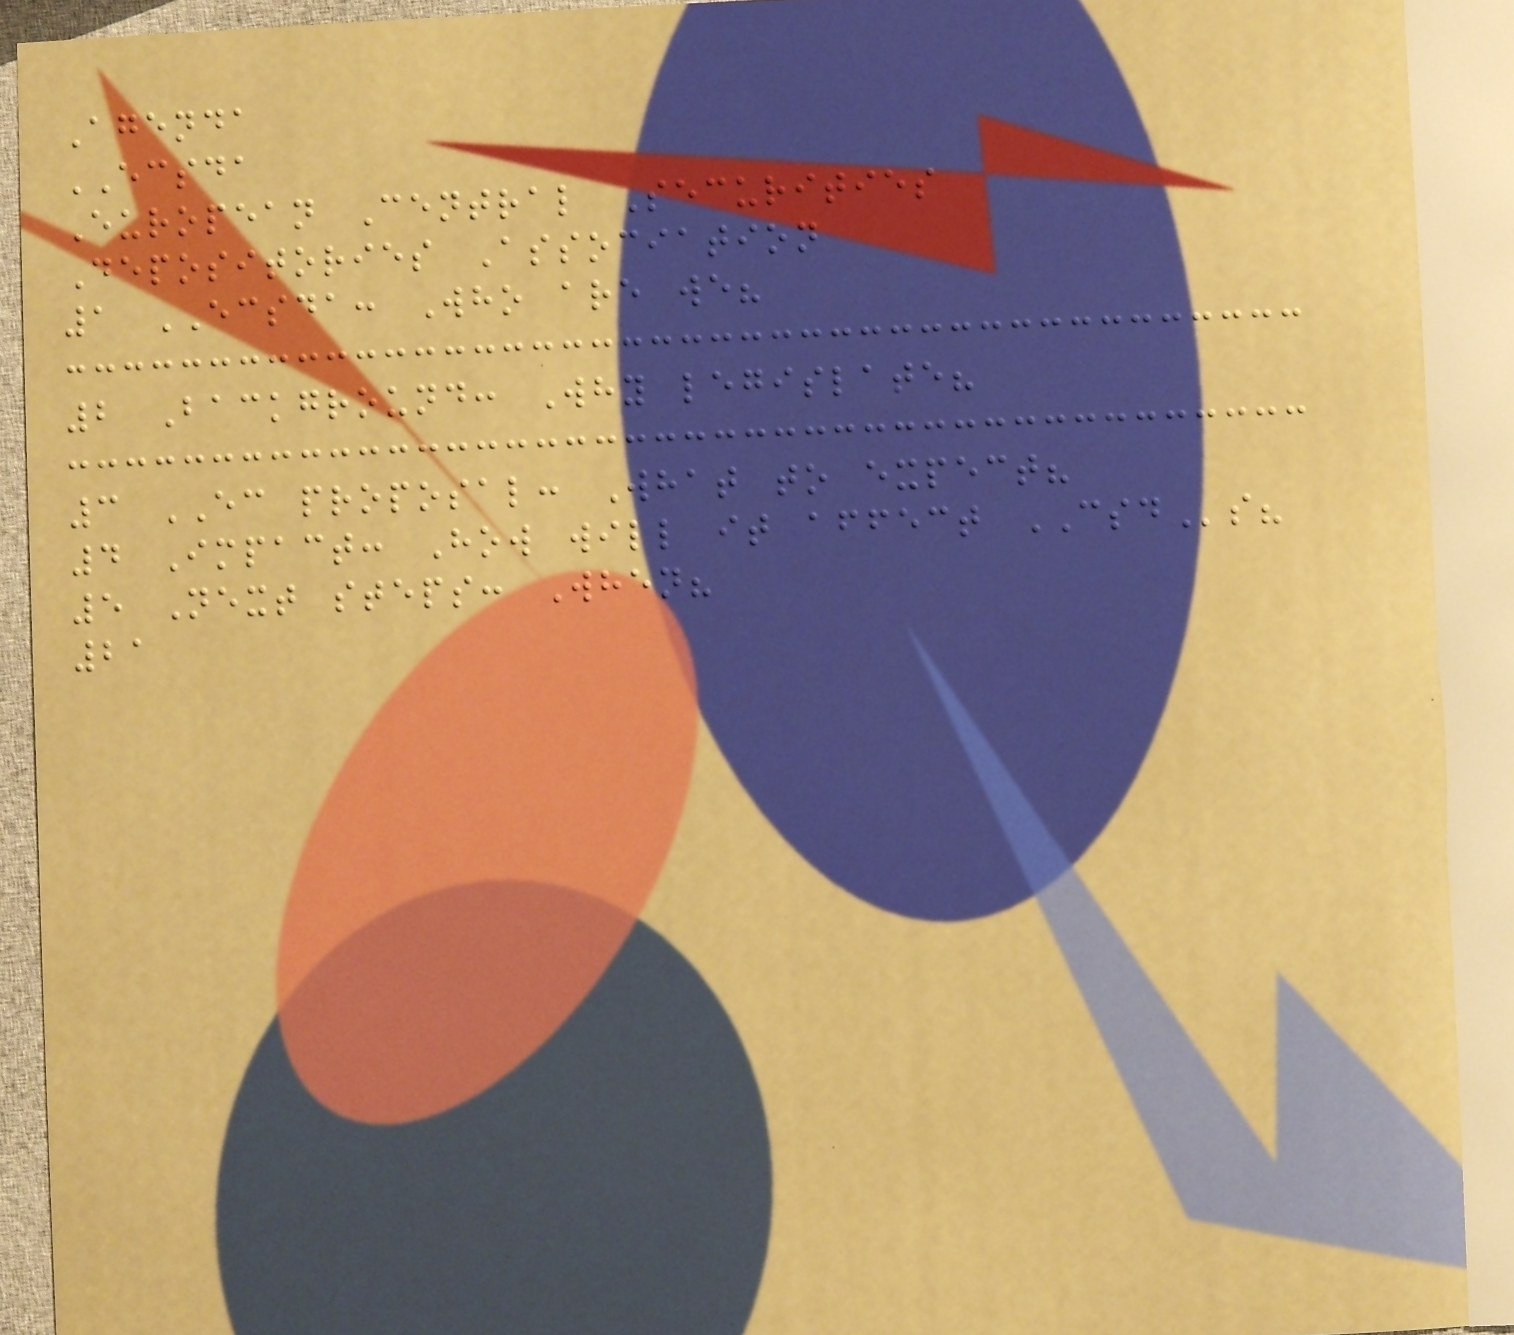Agenda
ECSDA
European Central Securities
Depositories Association
1 ECSDA: Who are we?
2 Background: Why legislate?
3 EC proposal: What to expect?
4 Impact: How will it affect CSDs?
5 Next steps: When?
21
